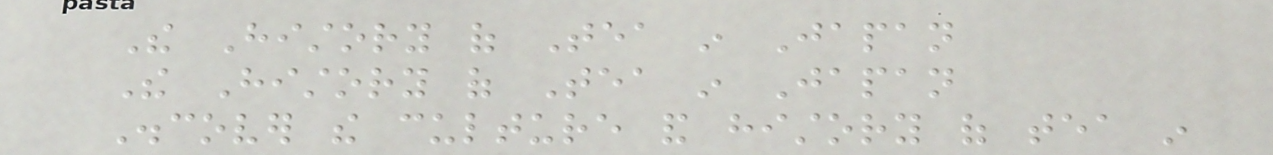The History of Tea in Japan
The History of Tea in Japan
Discover the culture and history of tea in
